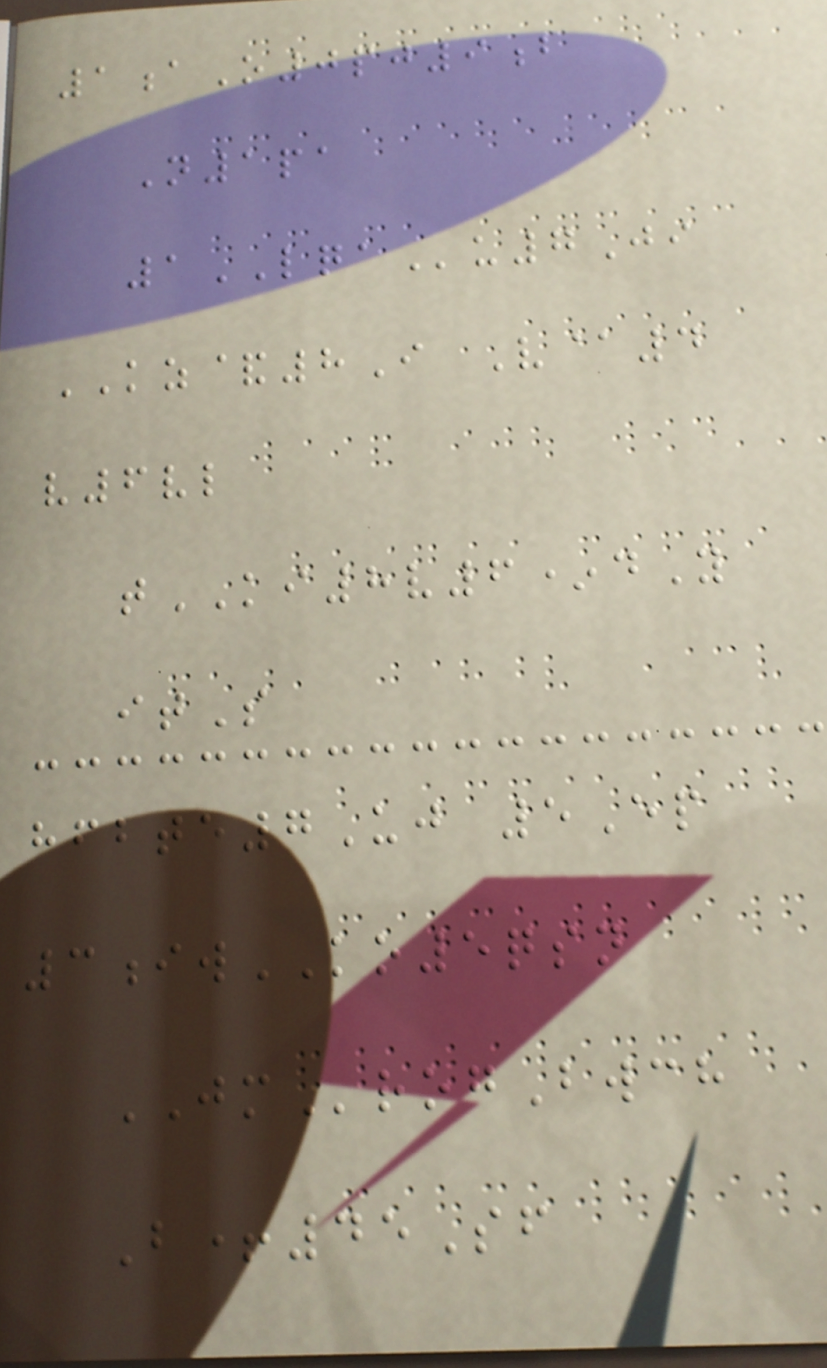1aO0pj9b
N1pa
1LQAu7Ji
KZ&8I V@4
v6vl
tKI8v6*dY
itS
hfbte7Uj 5Ep
3iwKO5qsn
JMrogBwch
B+45Sf
